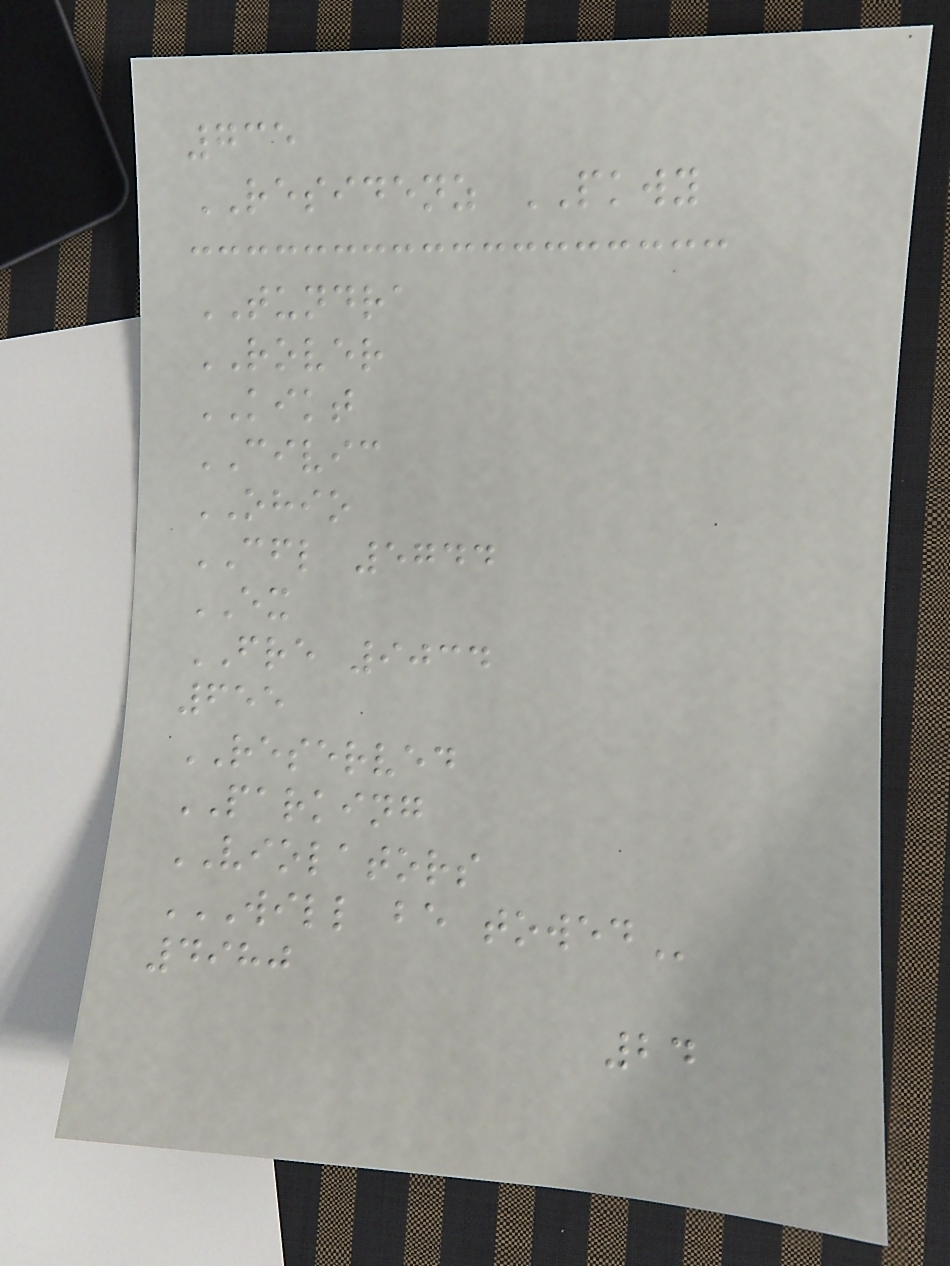735
RESIDENZ PKWY
TUNDRA
ROVER
KIKT
CIVIC
OHIO
CFL 5744
EX
FRE 9034
655
RESERVED
PARKING
VIOLATORS
WILL BE TOWED
4980
24
